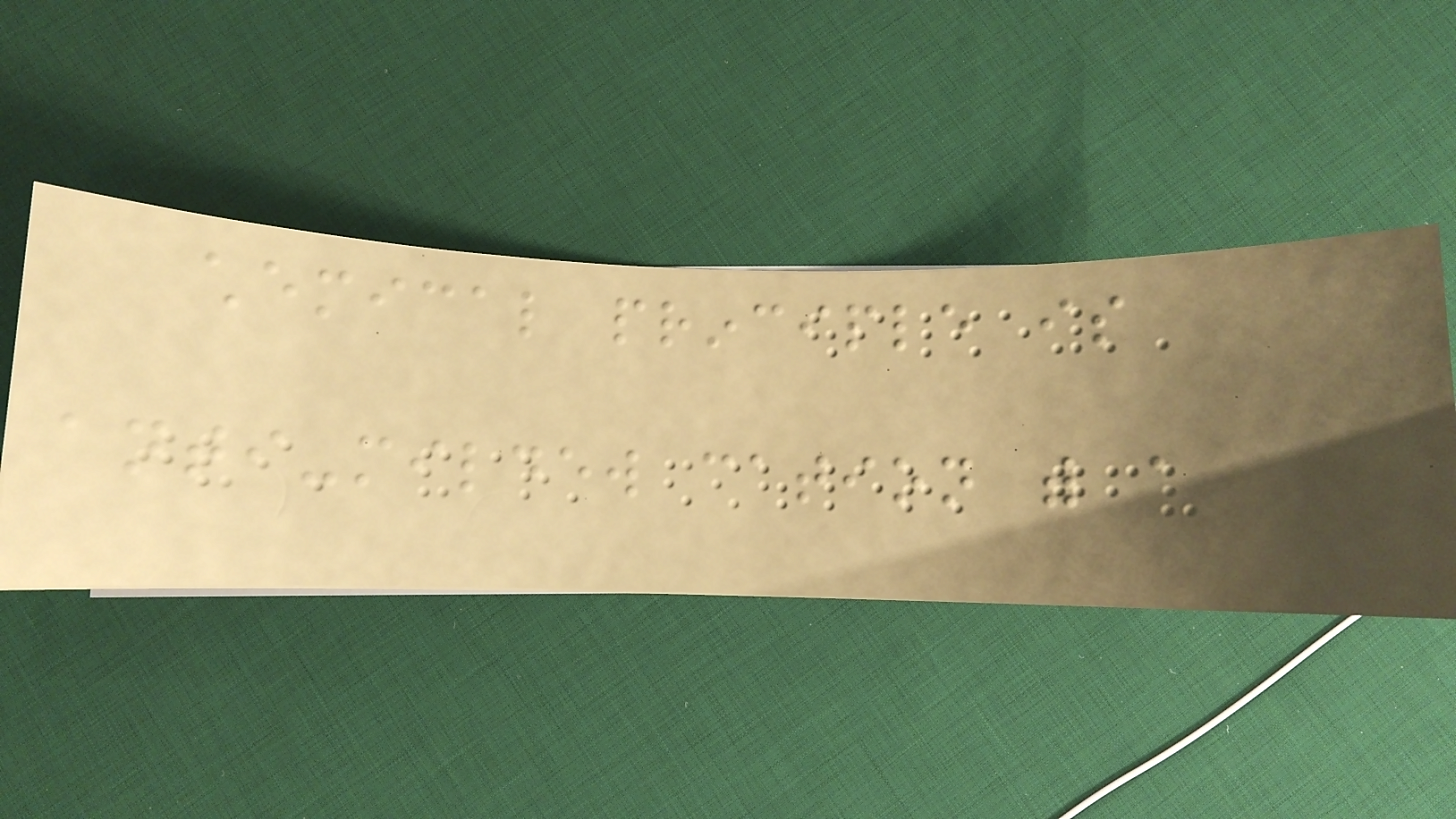chemical principle is
anti-mildew cation with a
